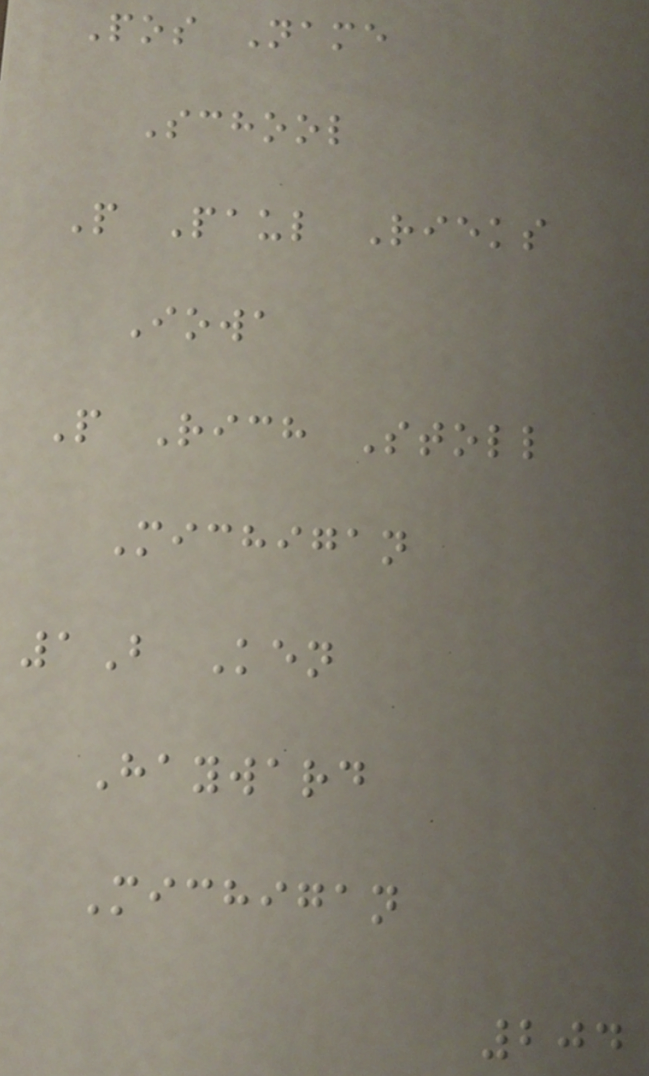Pos Name
School
P Paul Rieks
Iowa
P Rich Stoll
Michigan
1B Ken
Hayward
Michigan
204
